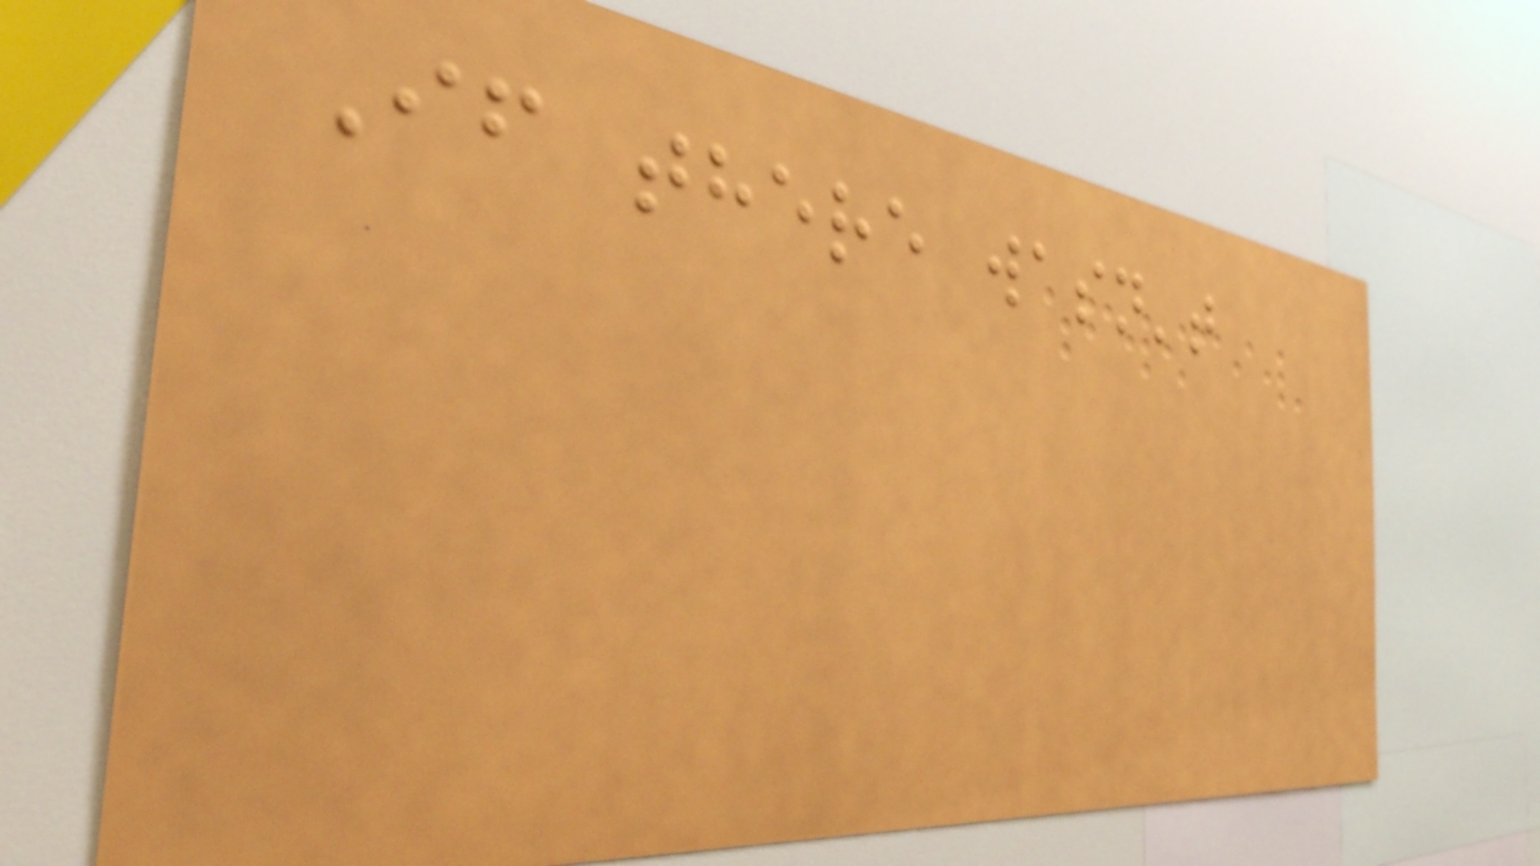If there wasn't
